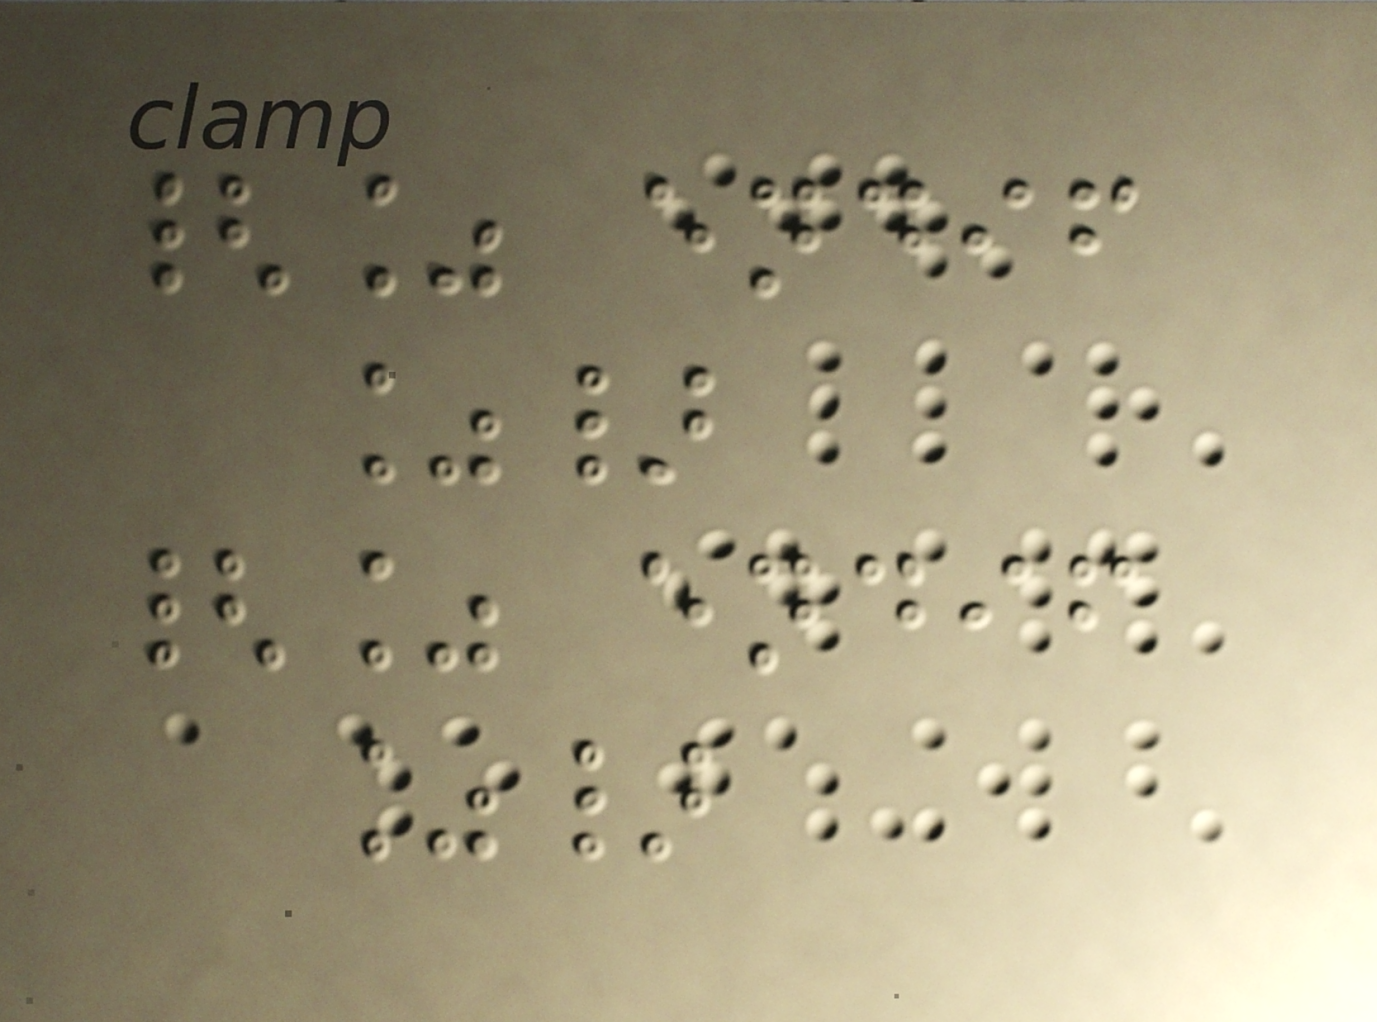{% endif
%}
{% endif
%}
